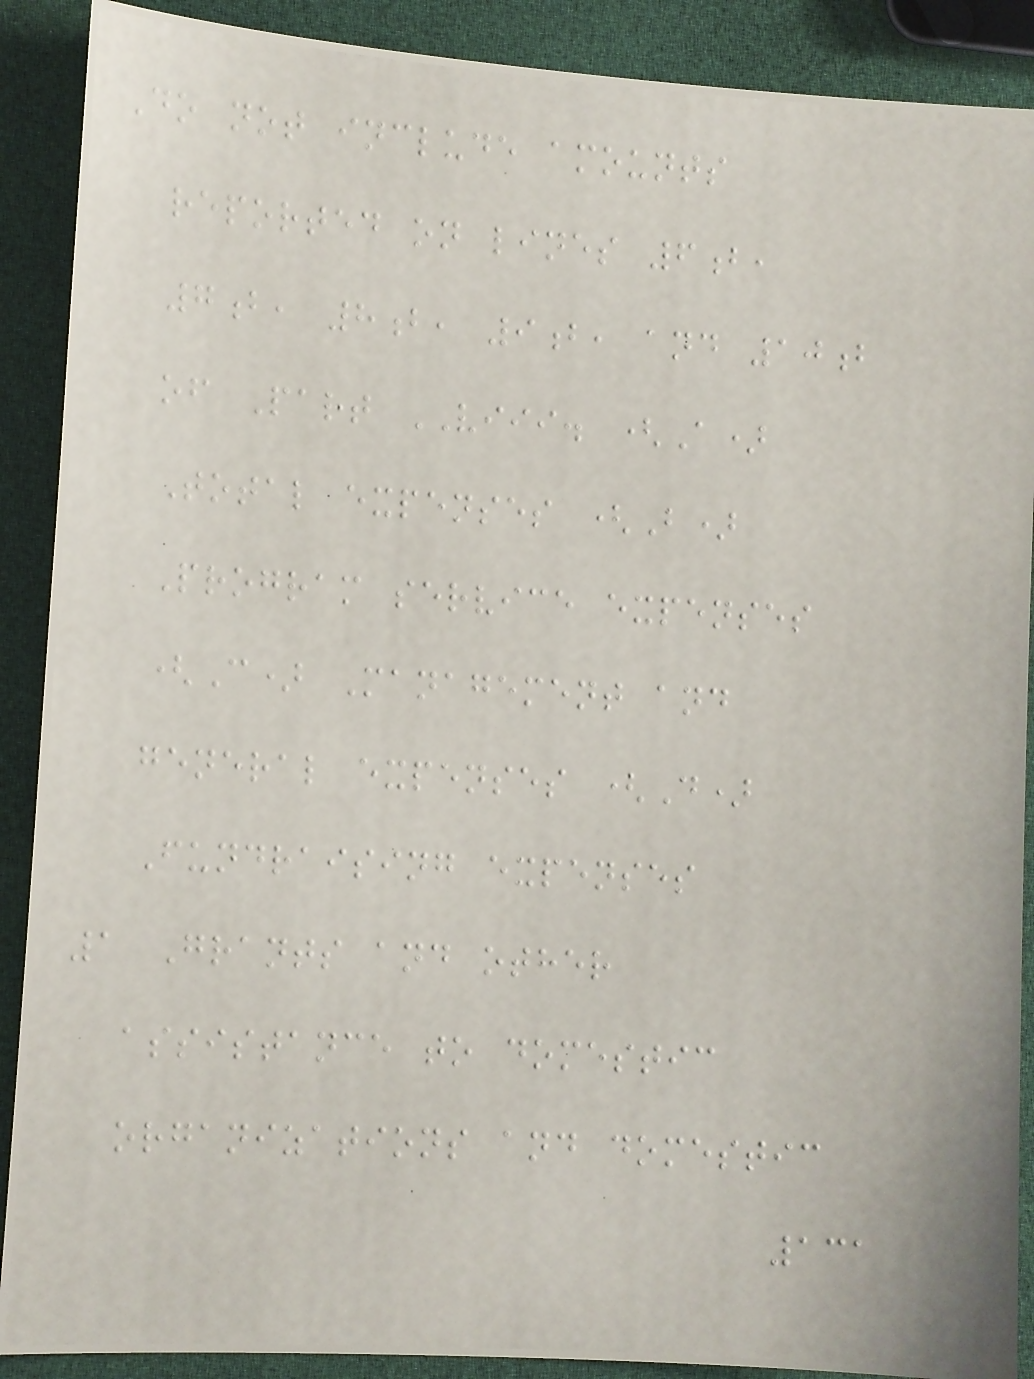Do not include amounts
reported on lines 6b,
7b, 8b, 9b, and 10b
of Part VIII. (A)
Total expenses (B)
Program service expenses
(C) Management and
general expenses (D)
Fundraising expenses
1 Grants and other
assistance to domestic
organizations and domestic
131
